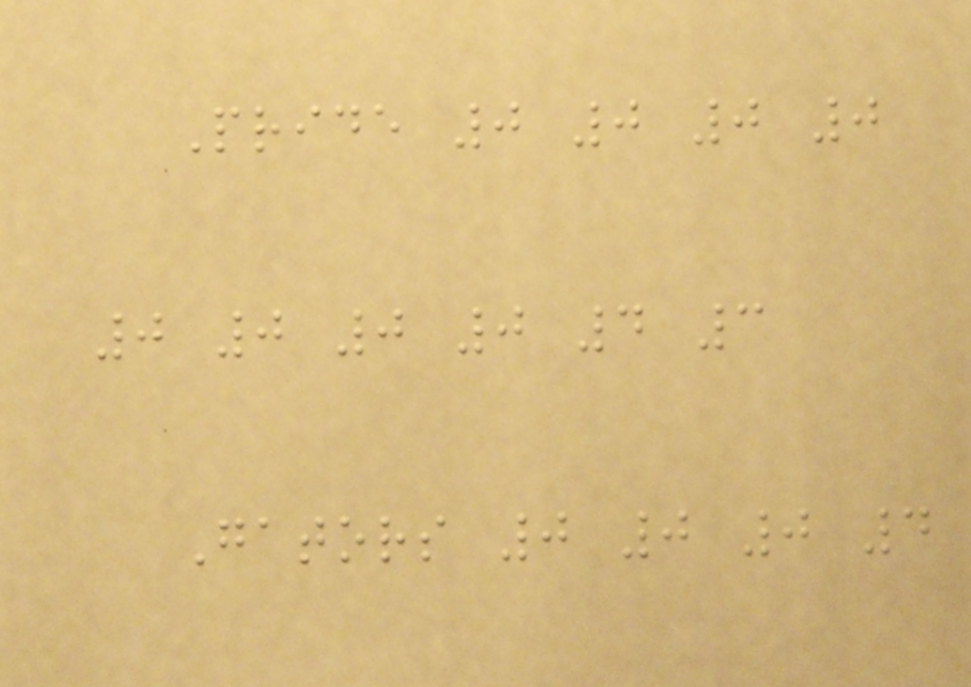Pride 0 0 0 0
0 0 0 0 4 3
Gators 0 0 0 4
